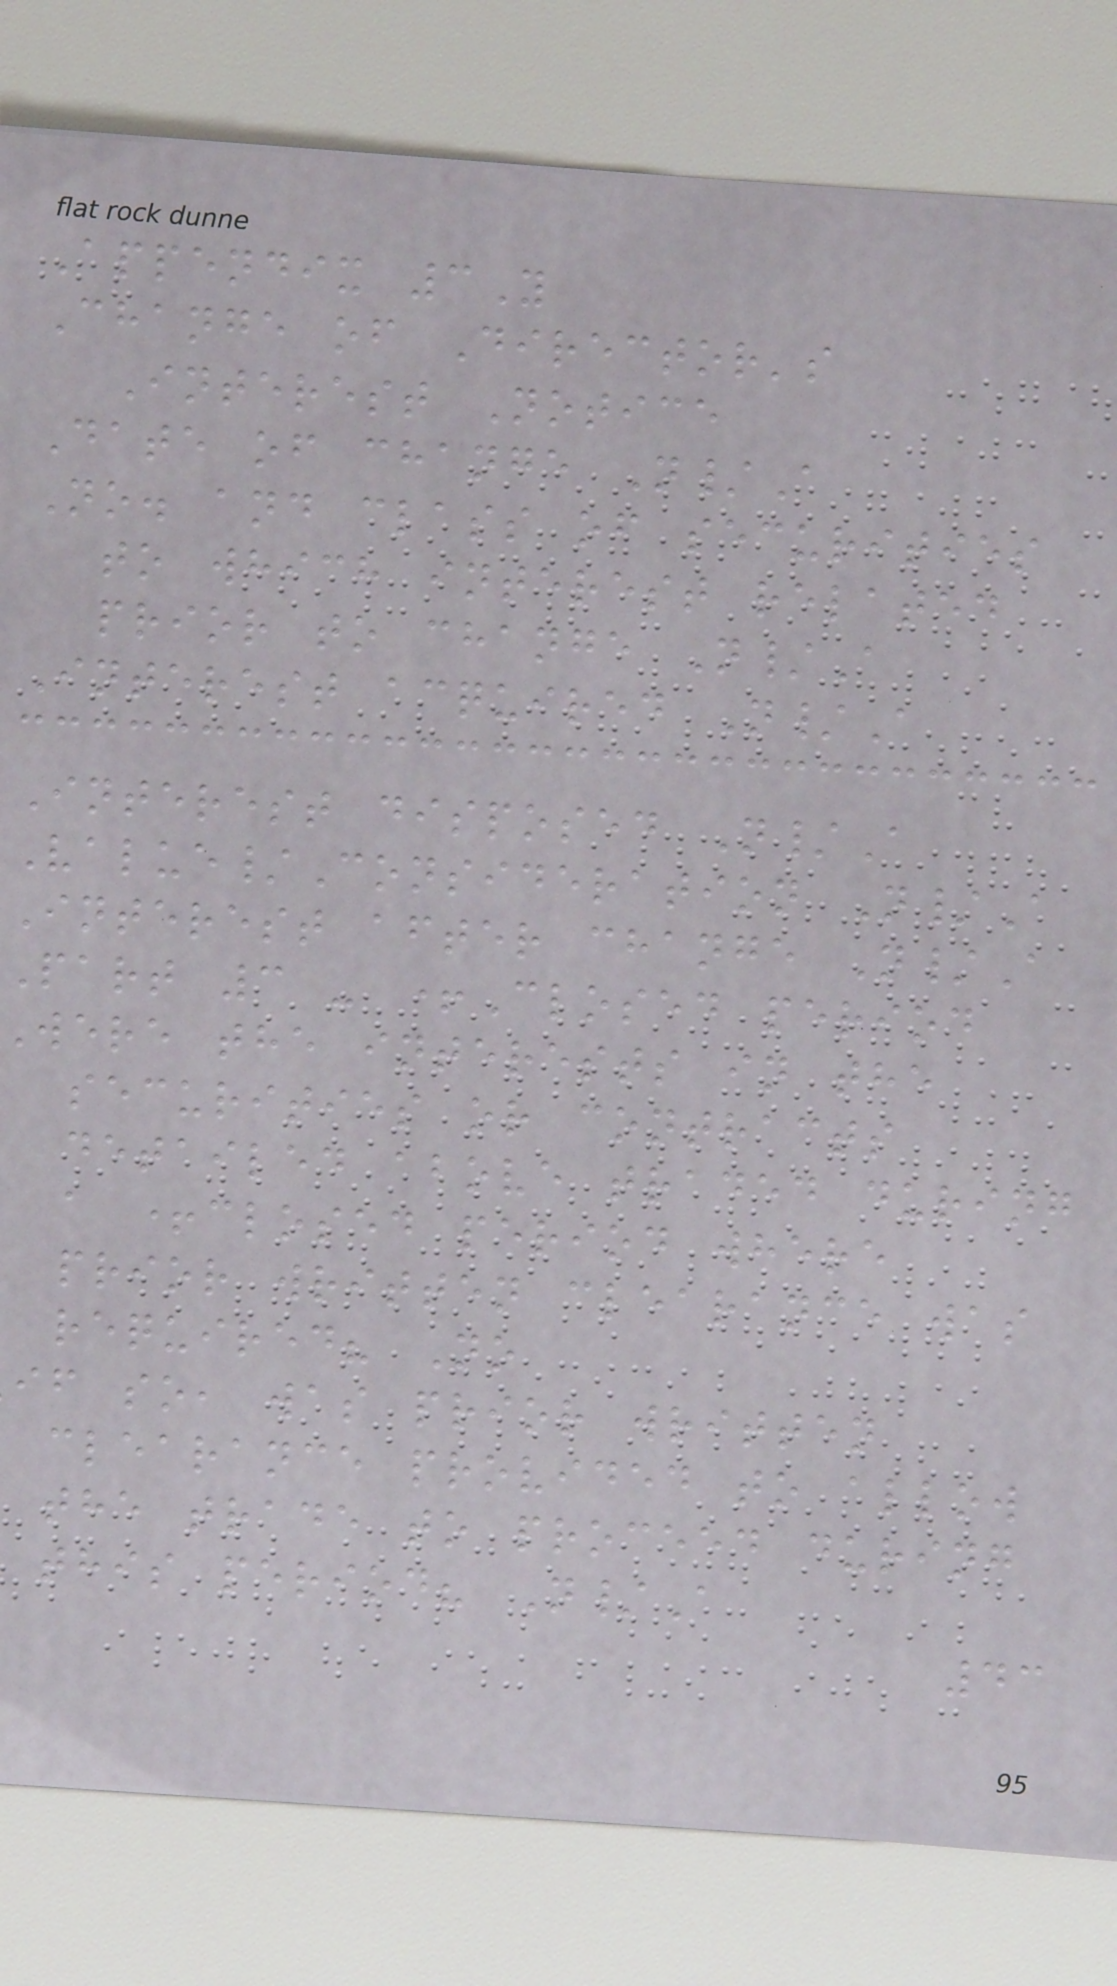Appendix 3Y
Change of Director's
Interest Notice
Date of change N/A
No. and class of securities
to which interest related
prior to change N/A
Interest acquired N/A
Interest disposed N/A
Value/Consideration N/A
Interest after change N/A
Part 3 - +Closed period
were the interests in the
securities or contracts
detailed above traded during
a +closed period where
prior written clearance was
required? No
if so, was prior written
clearance provided to allow
the trade to proceed during
this period? N/A
43
